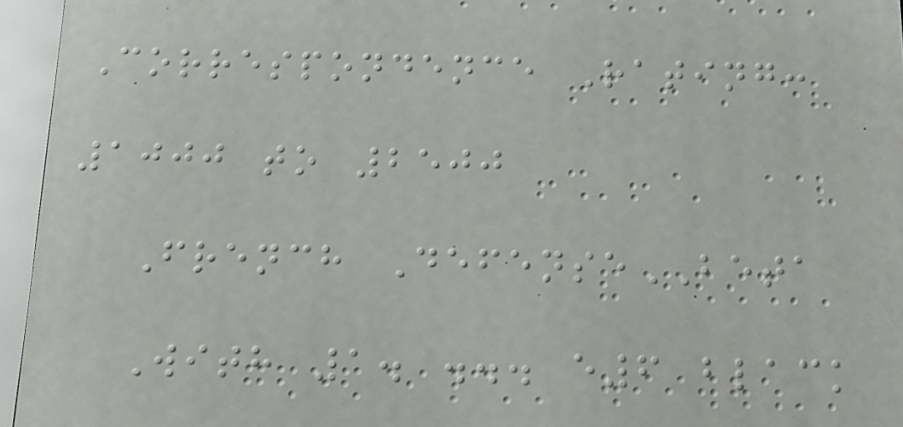Correspondence Rating:
1000 to 2500
French DefenseBETA
With 1. ... e6 black
